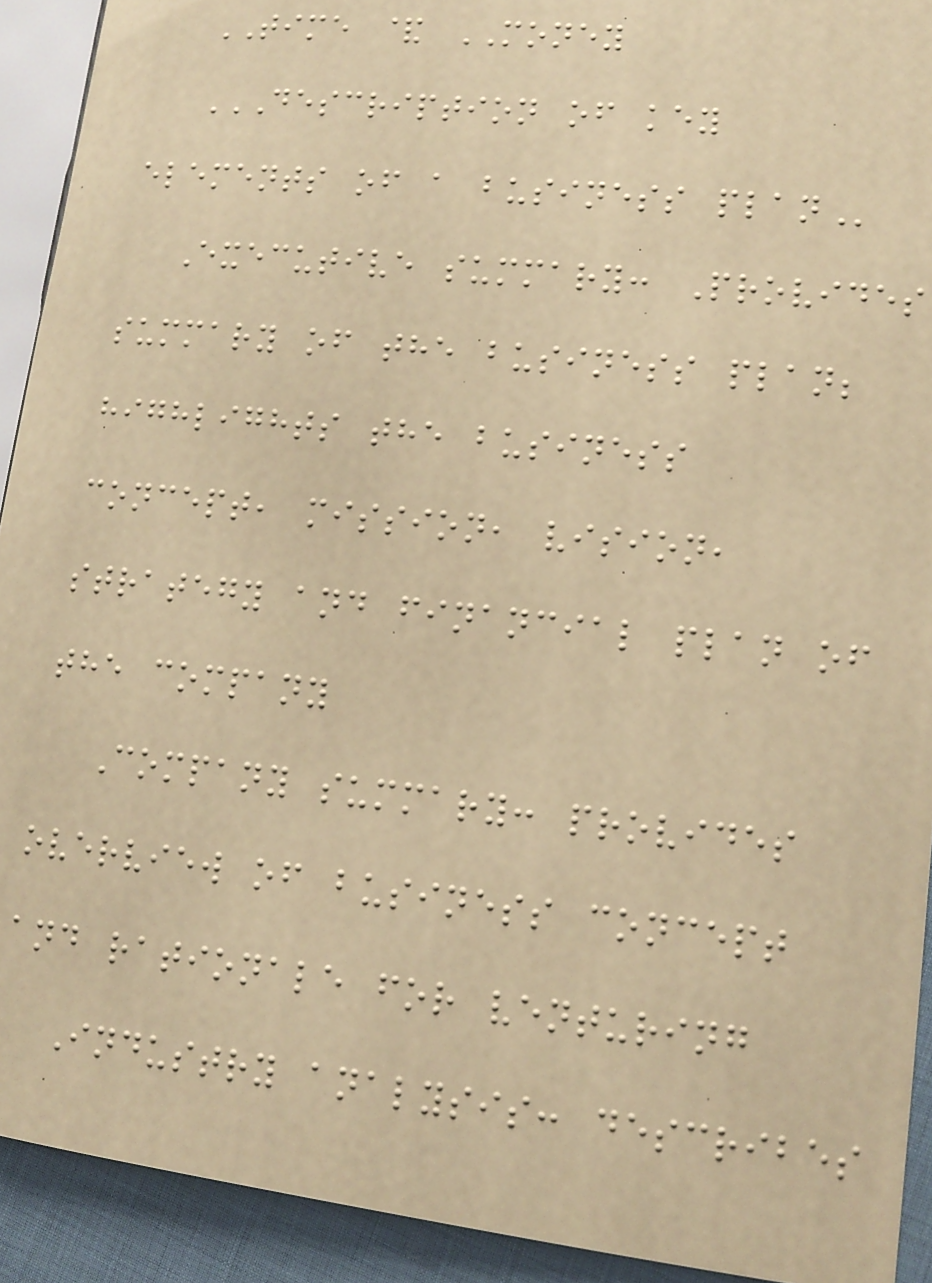TIME & MONEY
DESCRIPTION OF KEY
ELEMENTS OF A BUSINESS PLAN
Executive summary: Provides
summary of the business plan;
highlights the business
concept, mission, vision,
strategy and financial plan of
the company
Company summary: provides
overview of business concept
and rationale for venturing
Industry analysis: describes
